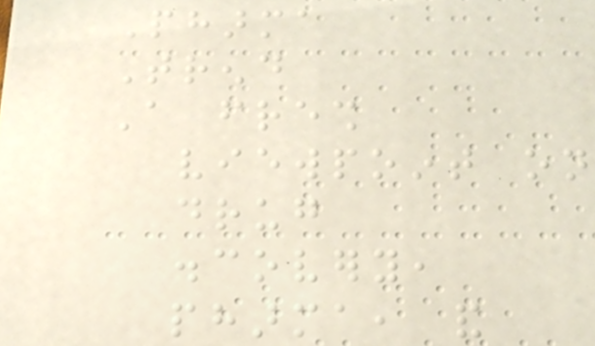Pharma
Trend
A fresh
viewpoint on
drug
discovery,
pharma, and
